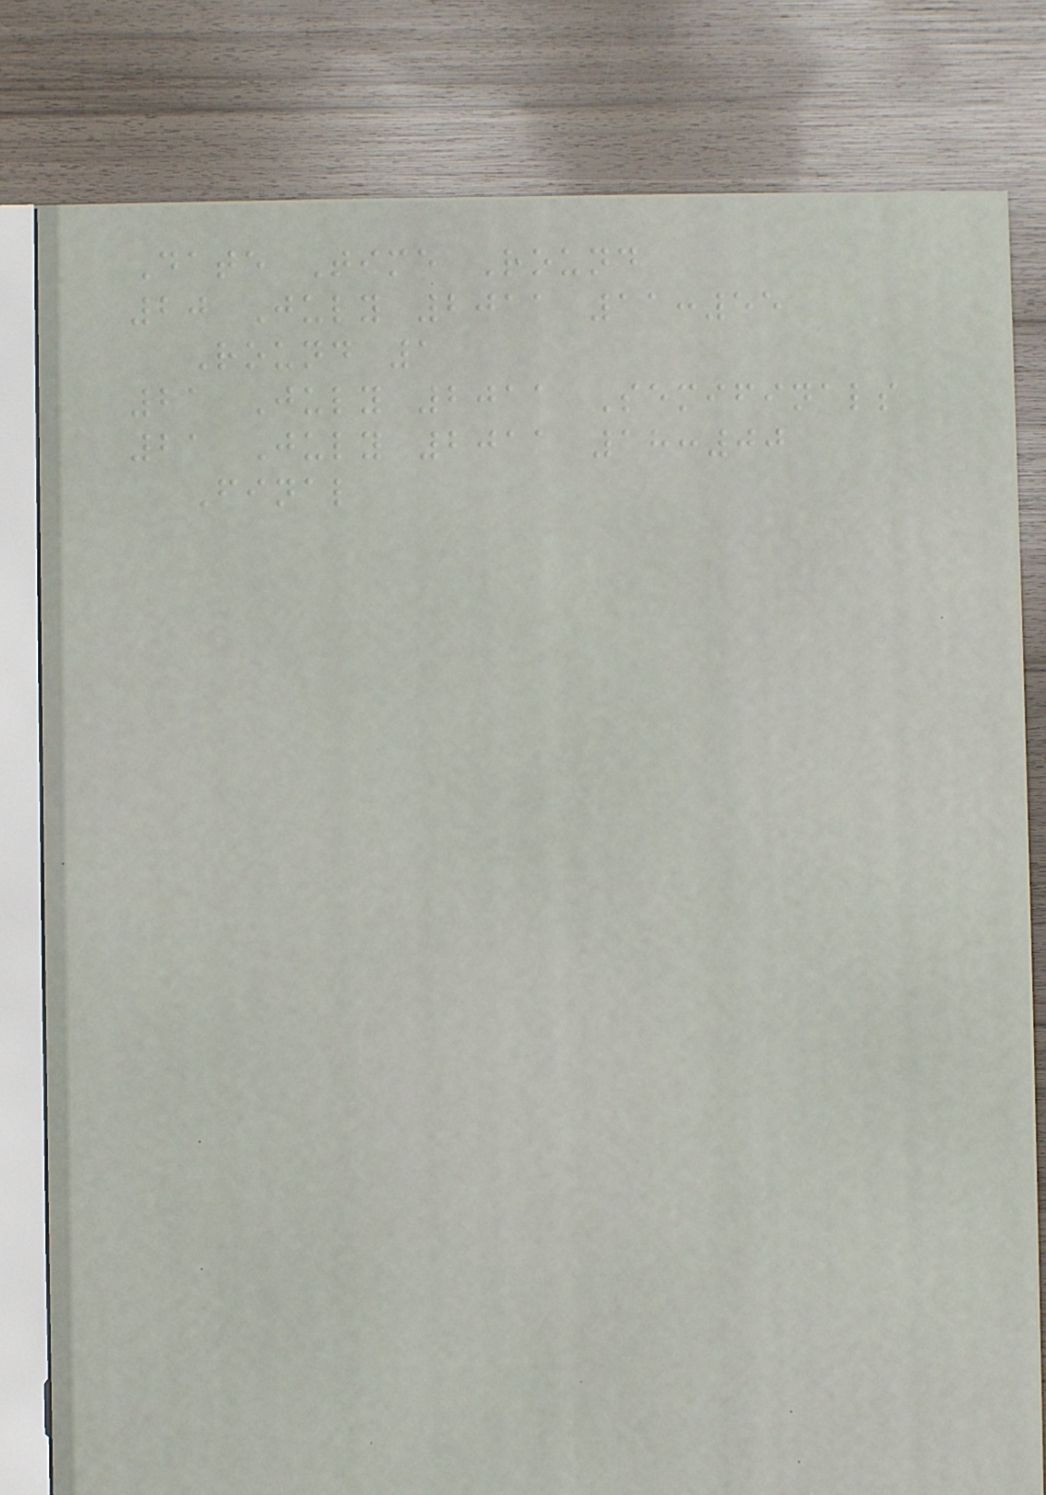Date Time Round
20 July 2011 11:55
Round 1
21 July 2011 Semifinals
21 July 2011 18:00
Final
